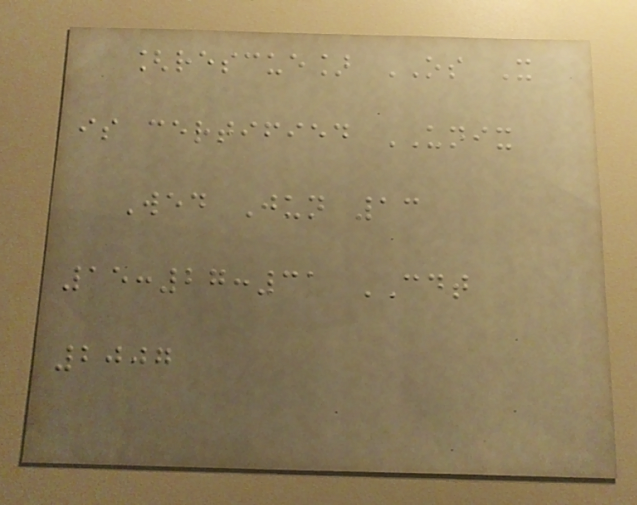[rescue] OS X
is certified UNIX
Wed Jun 13
15:27:31 CDT
2007
